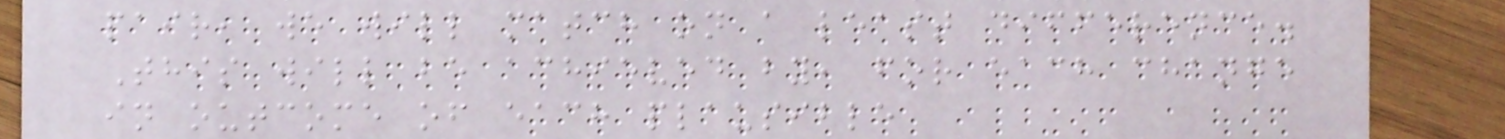pair, we will match on a least difference.
This will be achieved by, for each change
in outcome of each plausible
